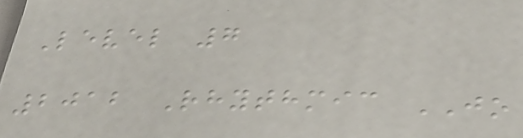Level 7
2012 Rhythmic JO
